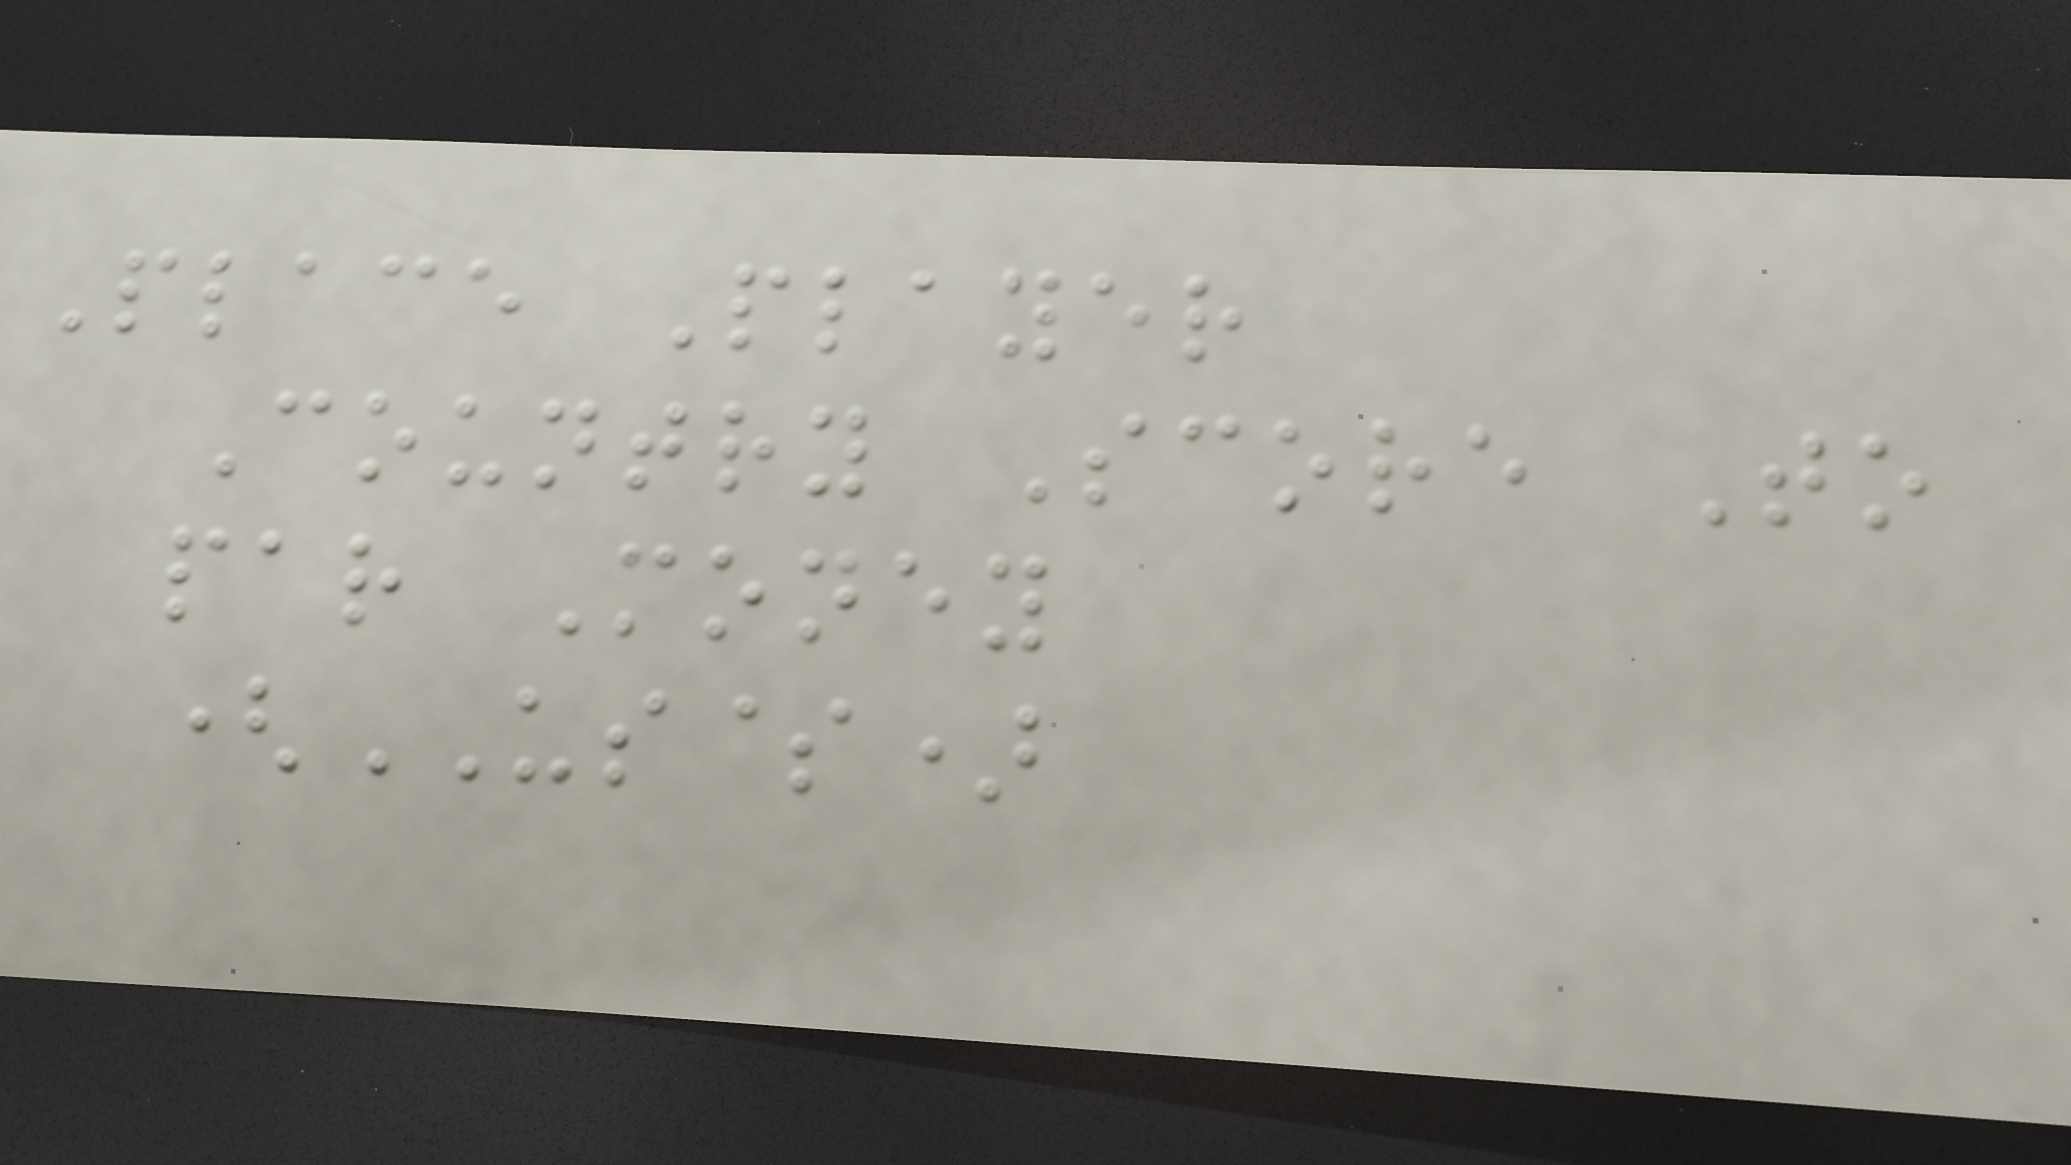Place Player
Country Score To
par Money
(US$)
